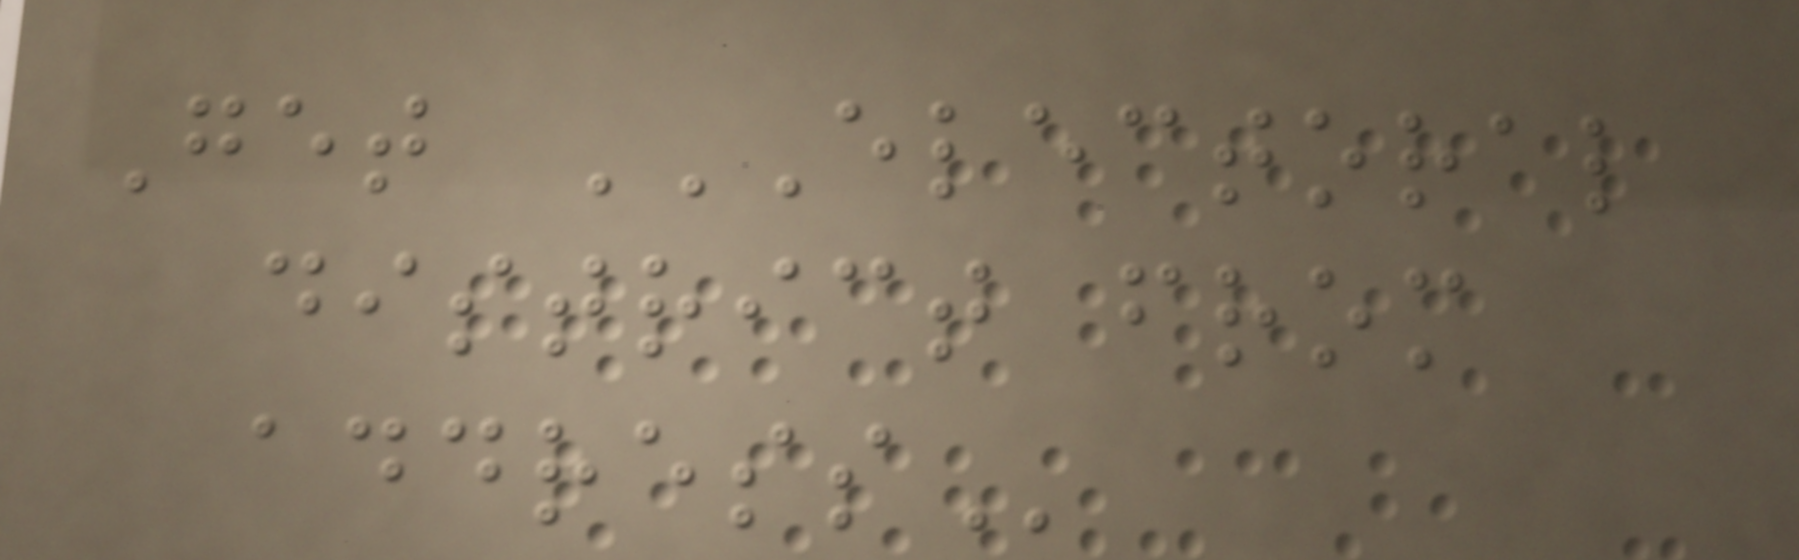Get ELECTORAL
DISTRICT FROM
ADDRESS
